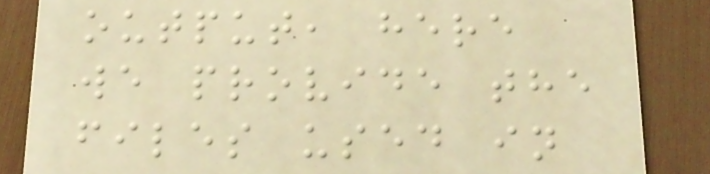output, here
we provide the
files used in
